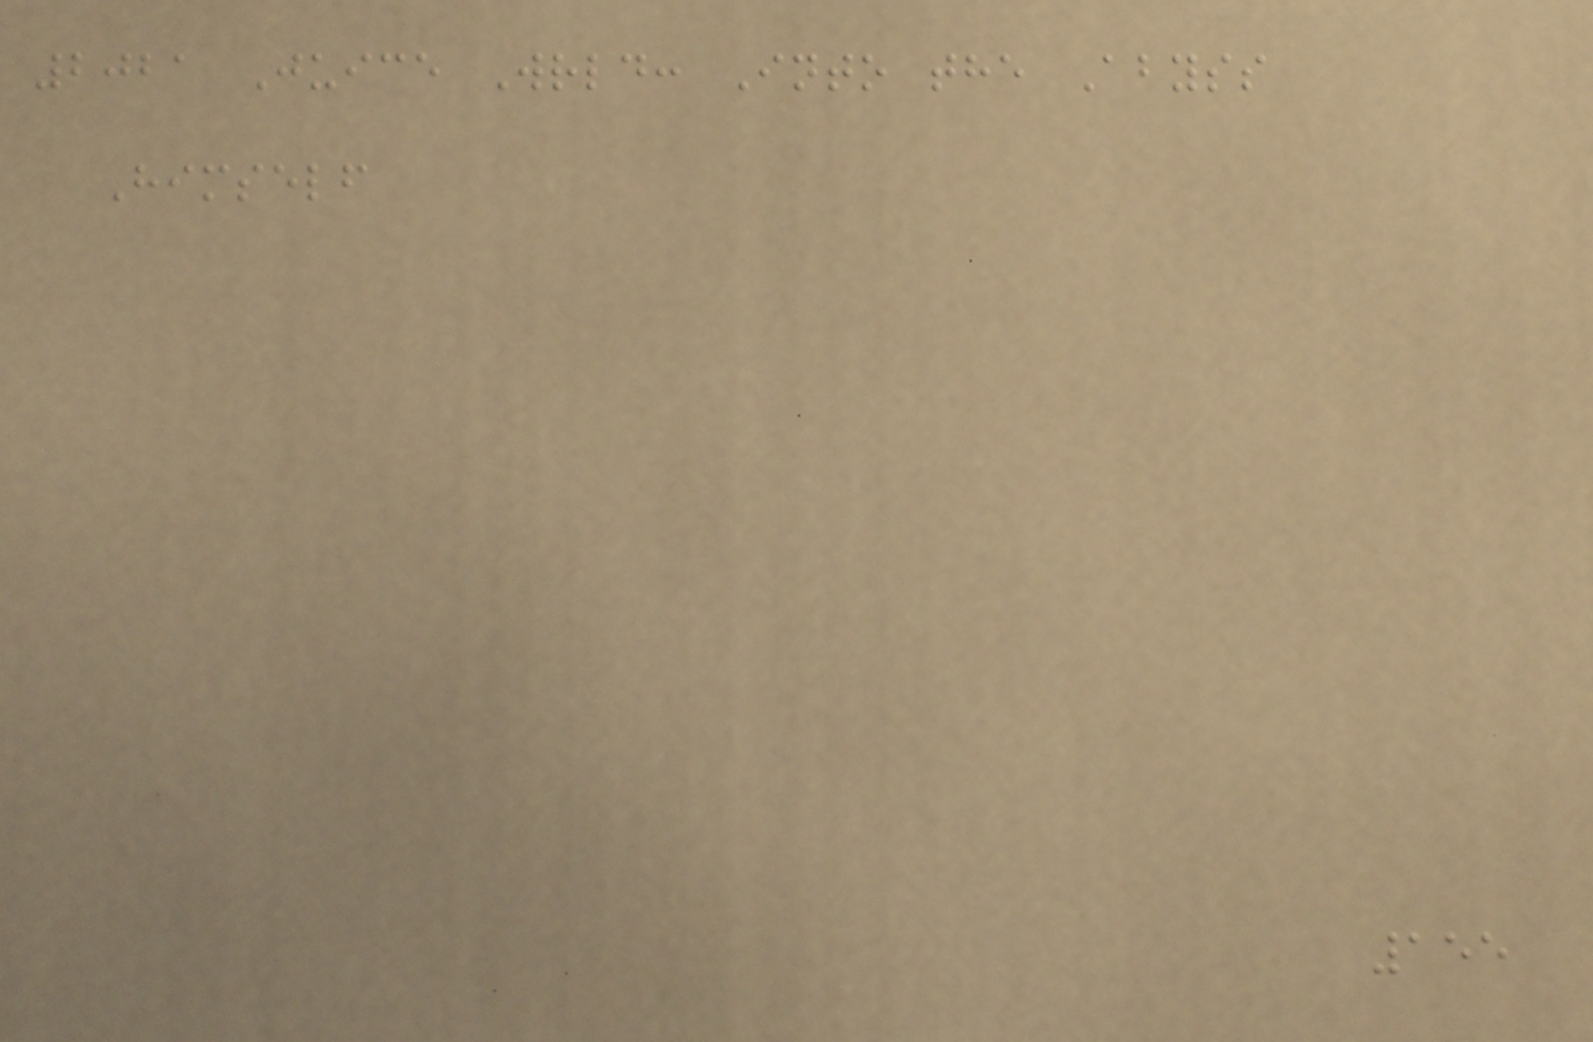2021 Juice Wrld: Into the Abyss
Himself
155
